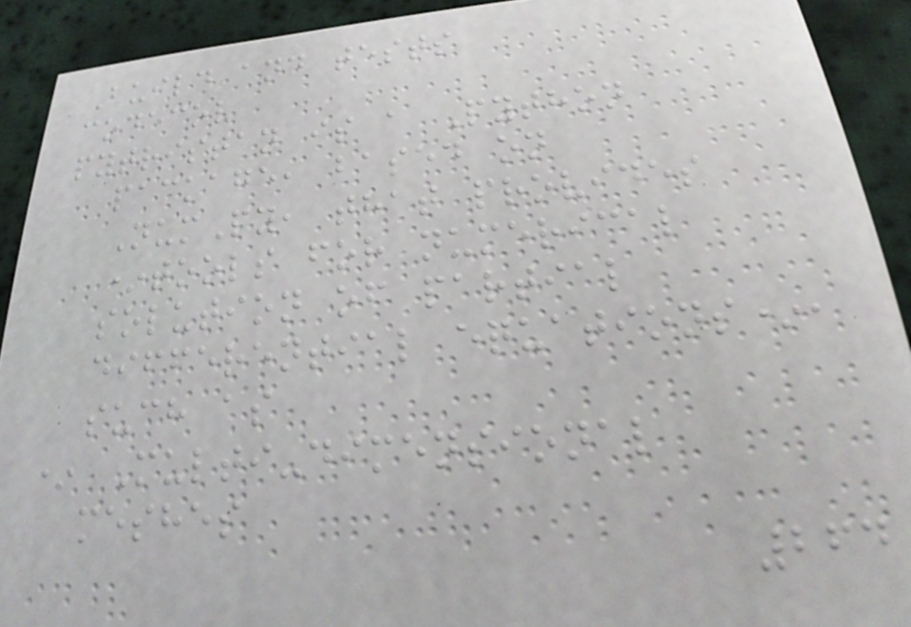Build and tests
codecov
pytristan is a Python
package, based on
NumPy, that provides
*tools for numerical
solution of partial
differential equations*,
such as
* Multi-dimensional
meshes
264
